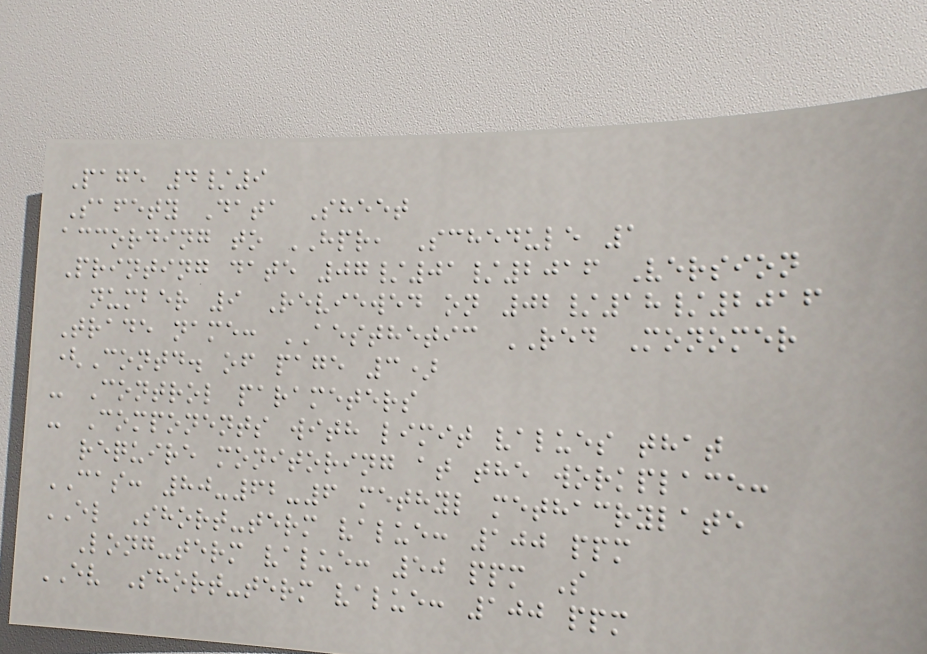Page 4/9
Safety Data Sheet
according to HPR, Schedule 1
Printing date 07/01/2016 Version
number 9 Reviewed on 02/18/2016
Trade name: AESTHETIC RED Monomer
(Contd. of page 3)
- Control parameters
- Components with limit values that
require monitoring at the workplace:
CAS: 80-62-6 methyl methacrylate
EL Short-term value: 100 ppm
Long-term value: 50 ppm S
EV Short-term value: 100 ppm
